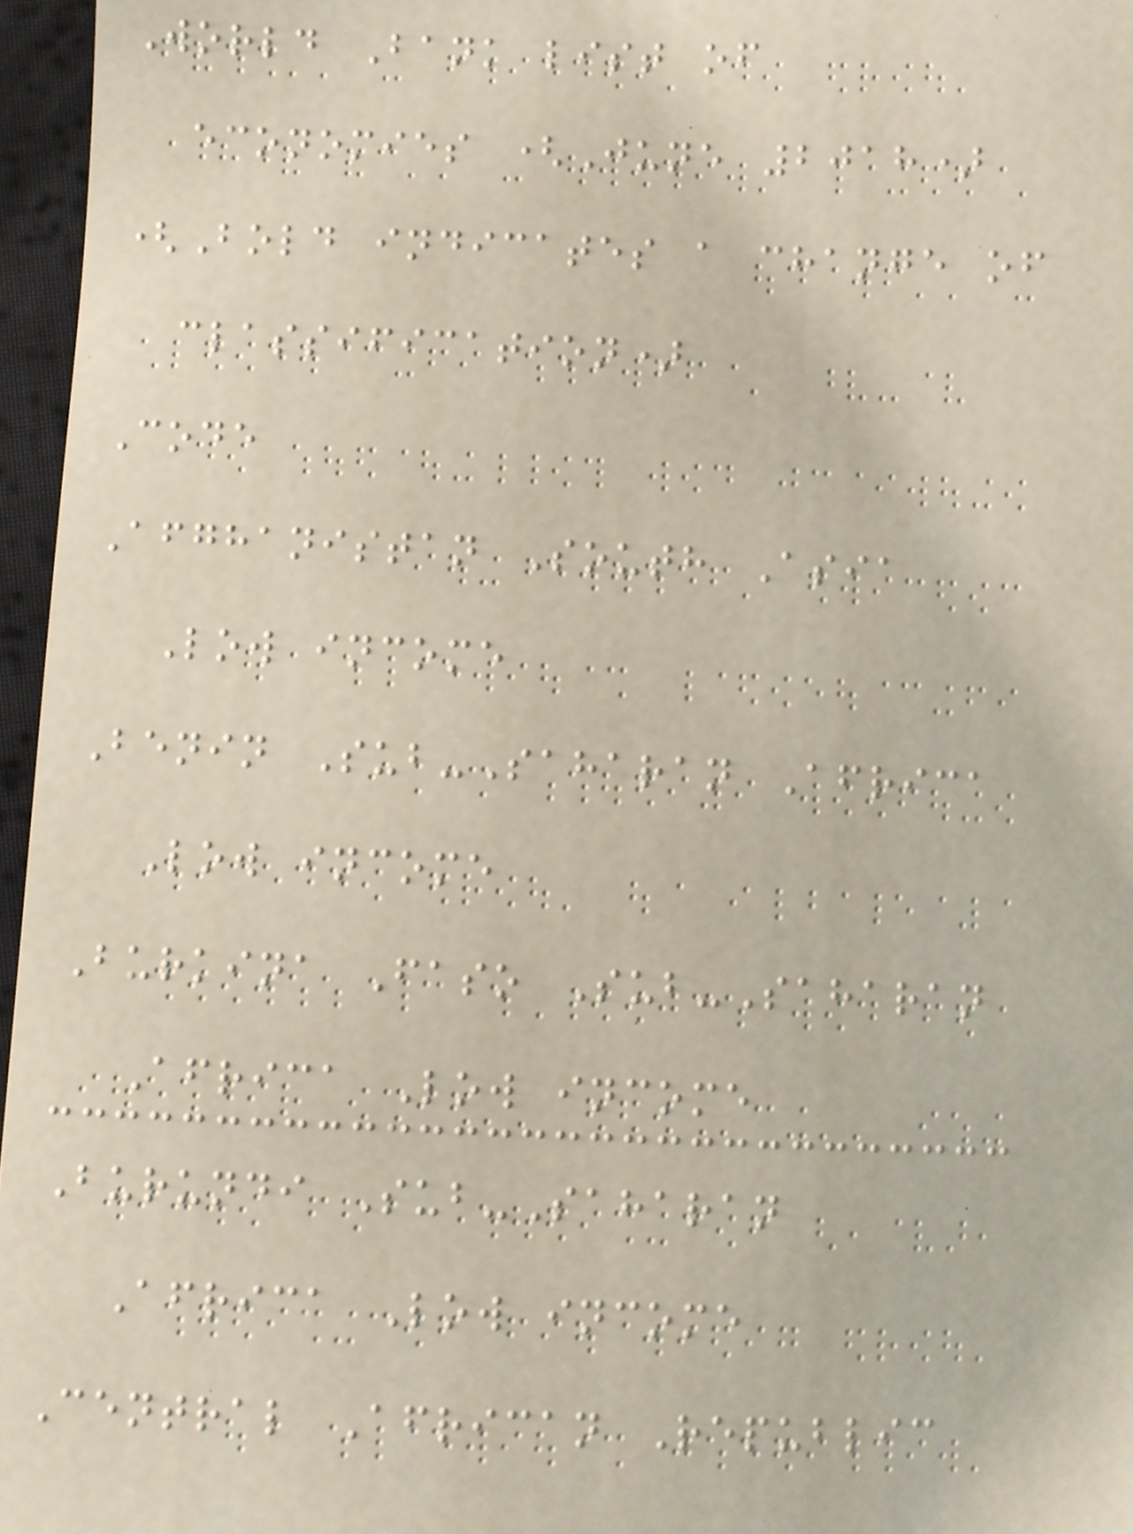World Bank list of
economies (June 2018)
(Bold indicates a change of
classification)
Code
Afghanistan South Asia
Low income
Benin Sub-Saharan Africa
Low income
Burkina Faso Sub-Saharan
Africa Low income
Burundi Sub-Saharan
Africa Low income
Central African Republic
